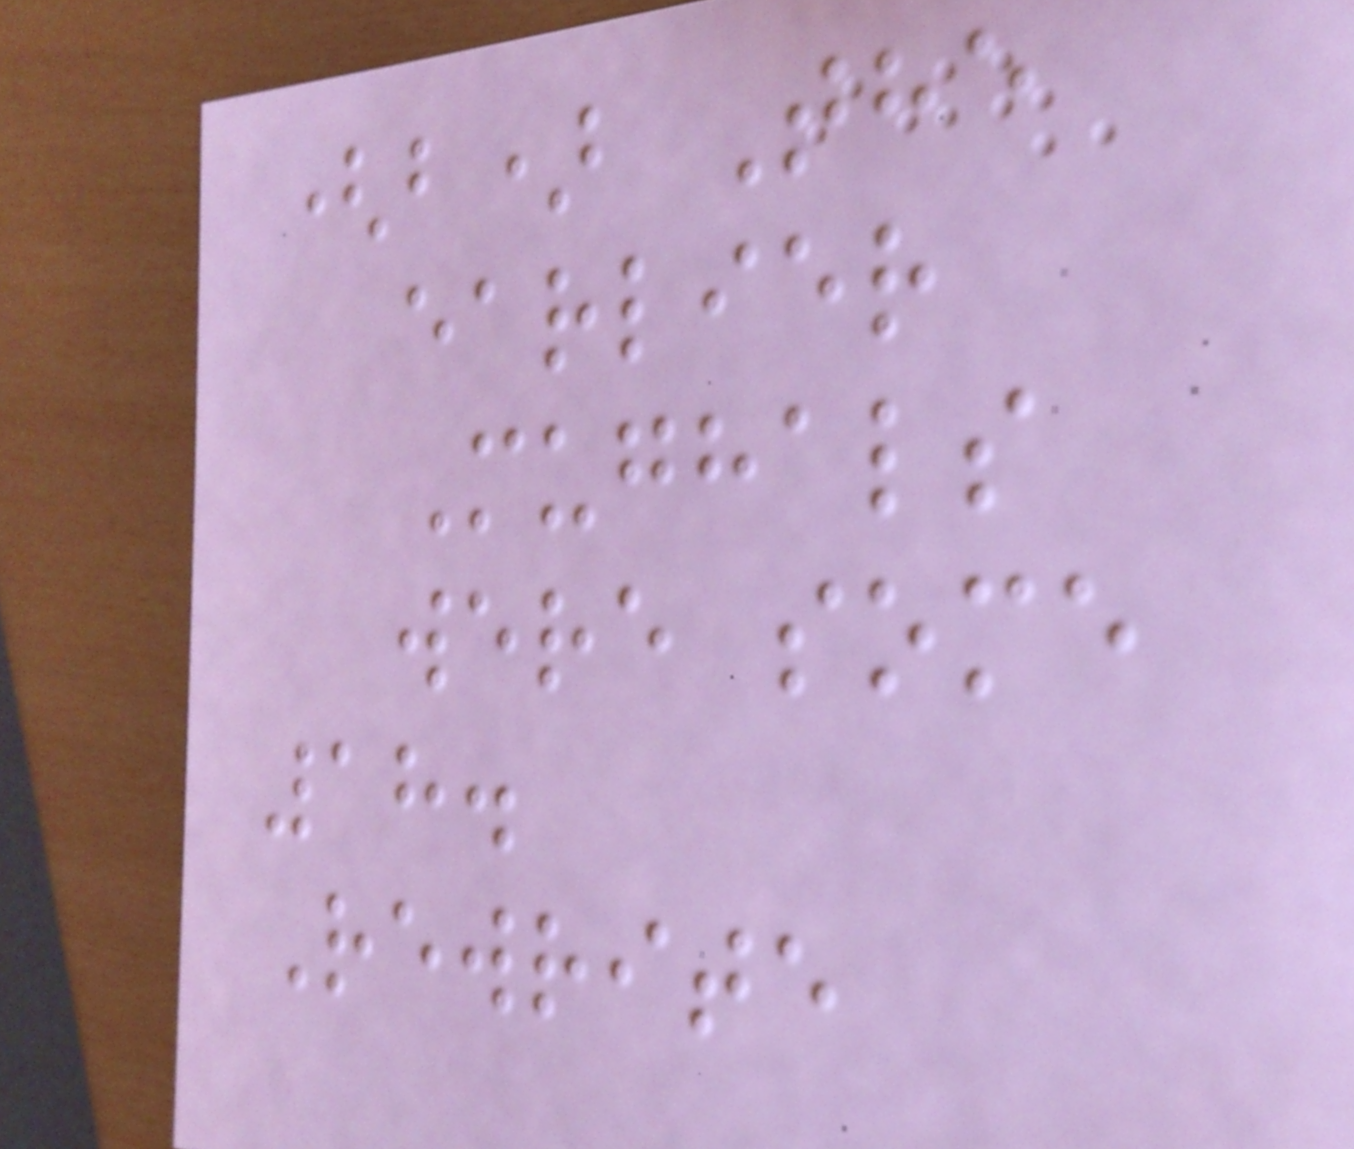(b) The
earlier
Mughals
were some
18.
Rewrite
